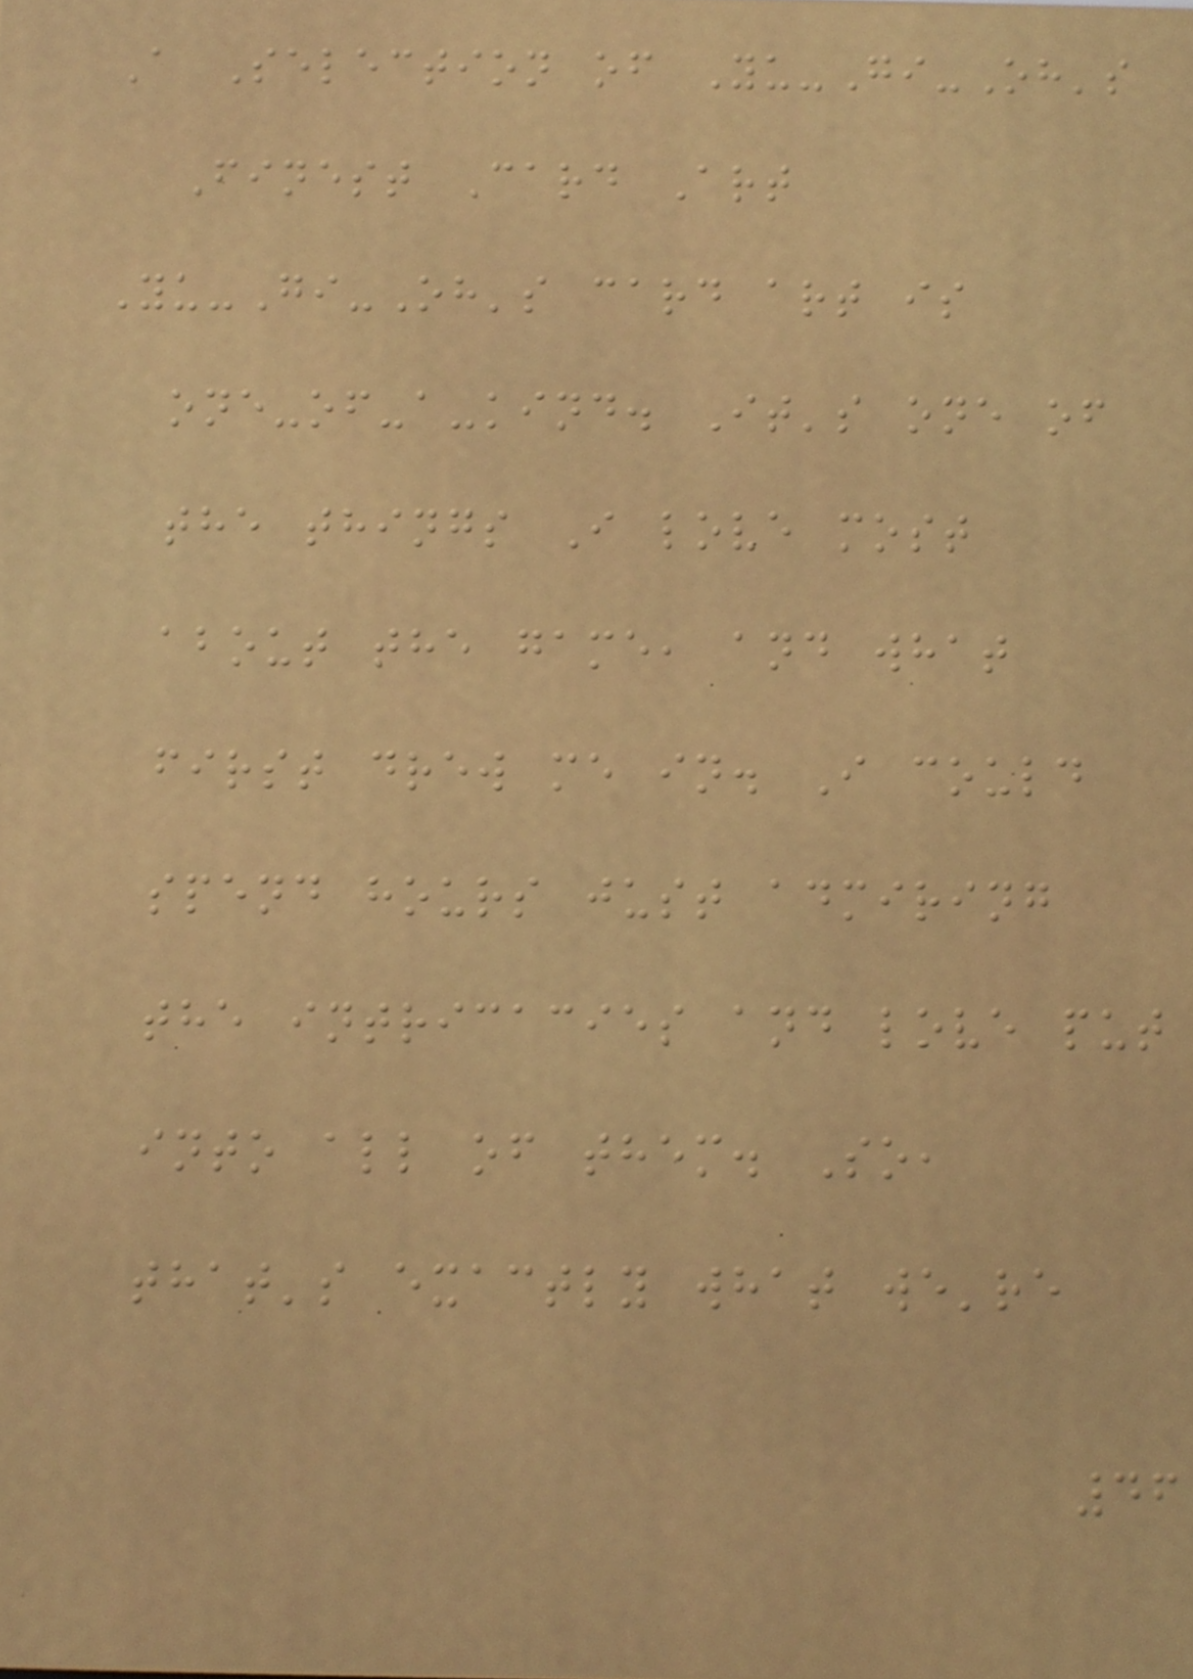A Selection of Yu-Gi-Oh's
Finest Card Art
Yu-Gi-Oh's card art is
one-of-a-kind. It's one of
the things I love most
about the game, and what
first drew me in. I could
spend hours just admiring
the intricacies and love put
into all of them. So,
that's exactly what we're
46
